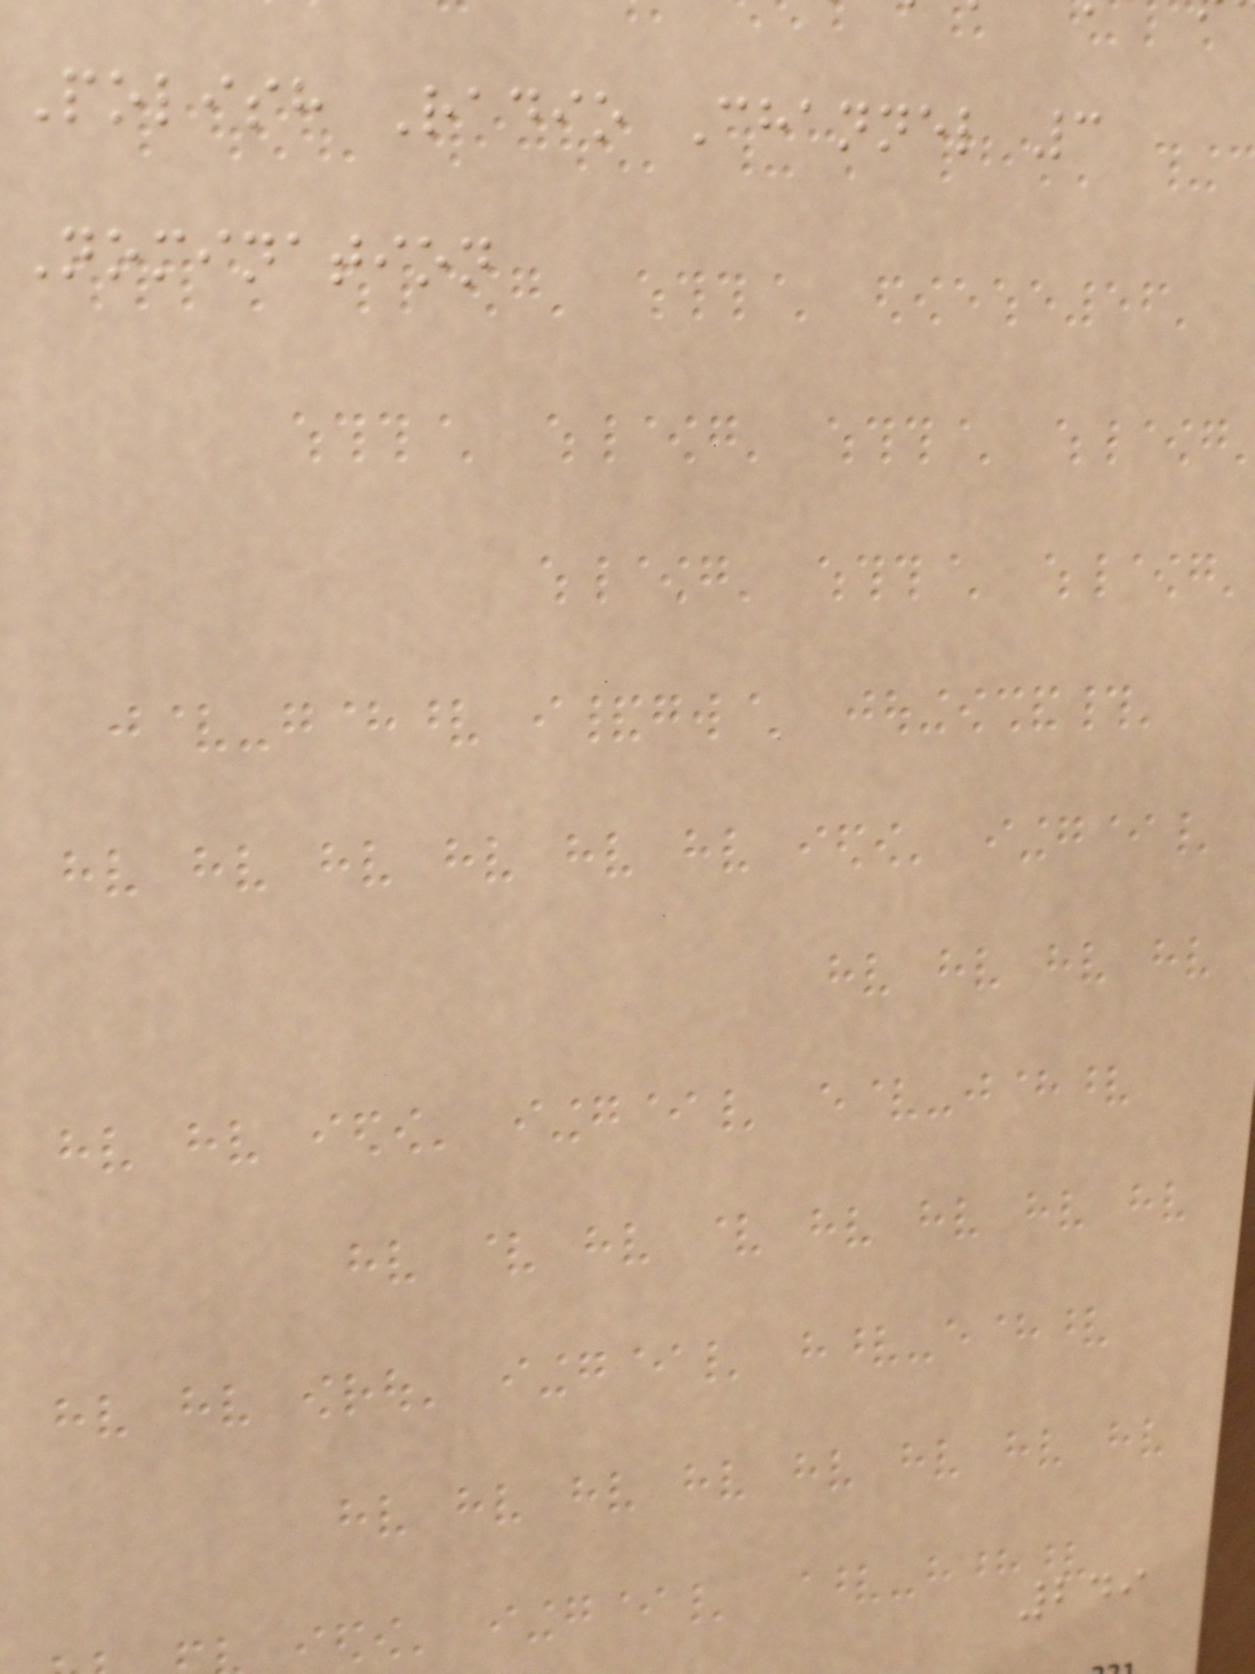Polish Radio Channel 3
Nomination
249
